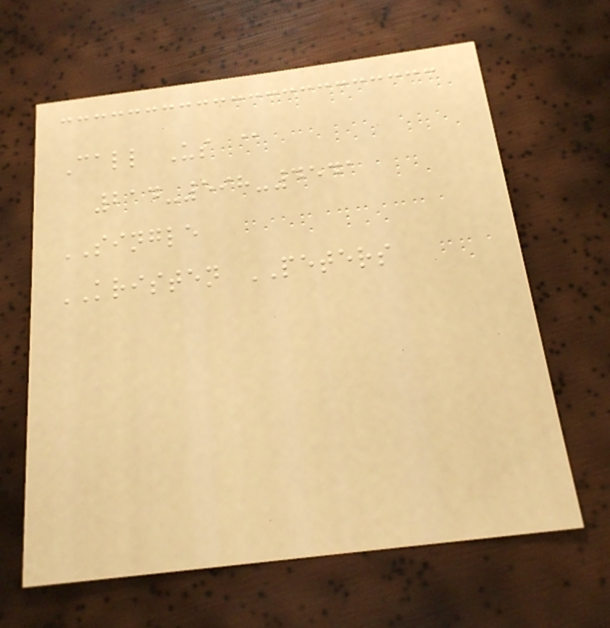Call Us @
214-598-4541
SINGLE
KRISTEN PETERS
